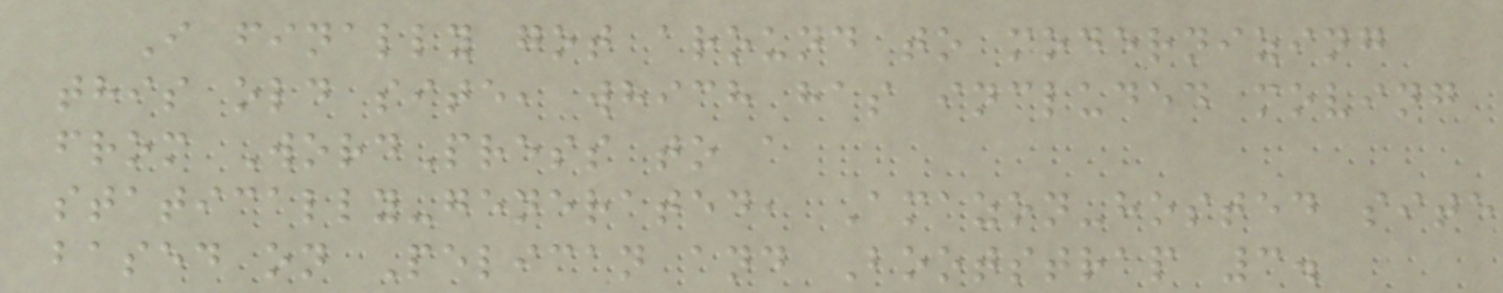I finally got around to modernizing
this old site, which has included moving
from WordPress to a
statically-generated, Amazon-hosted site
based on Pelican and Bootstrap 3.
